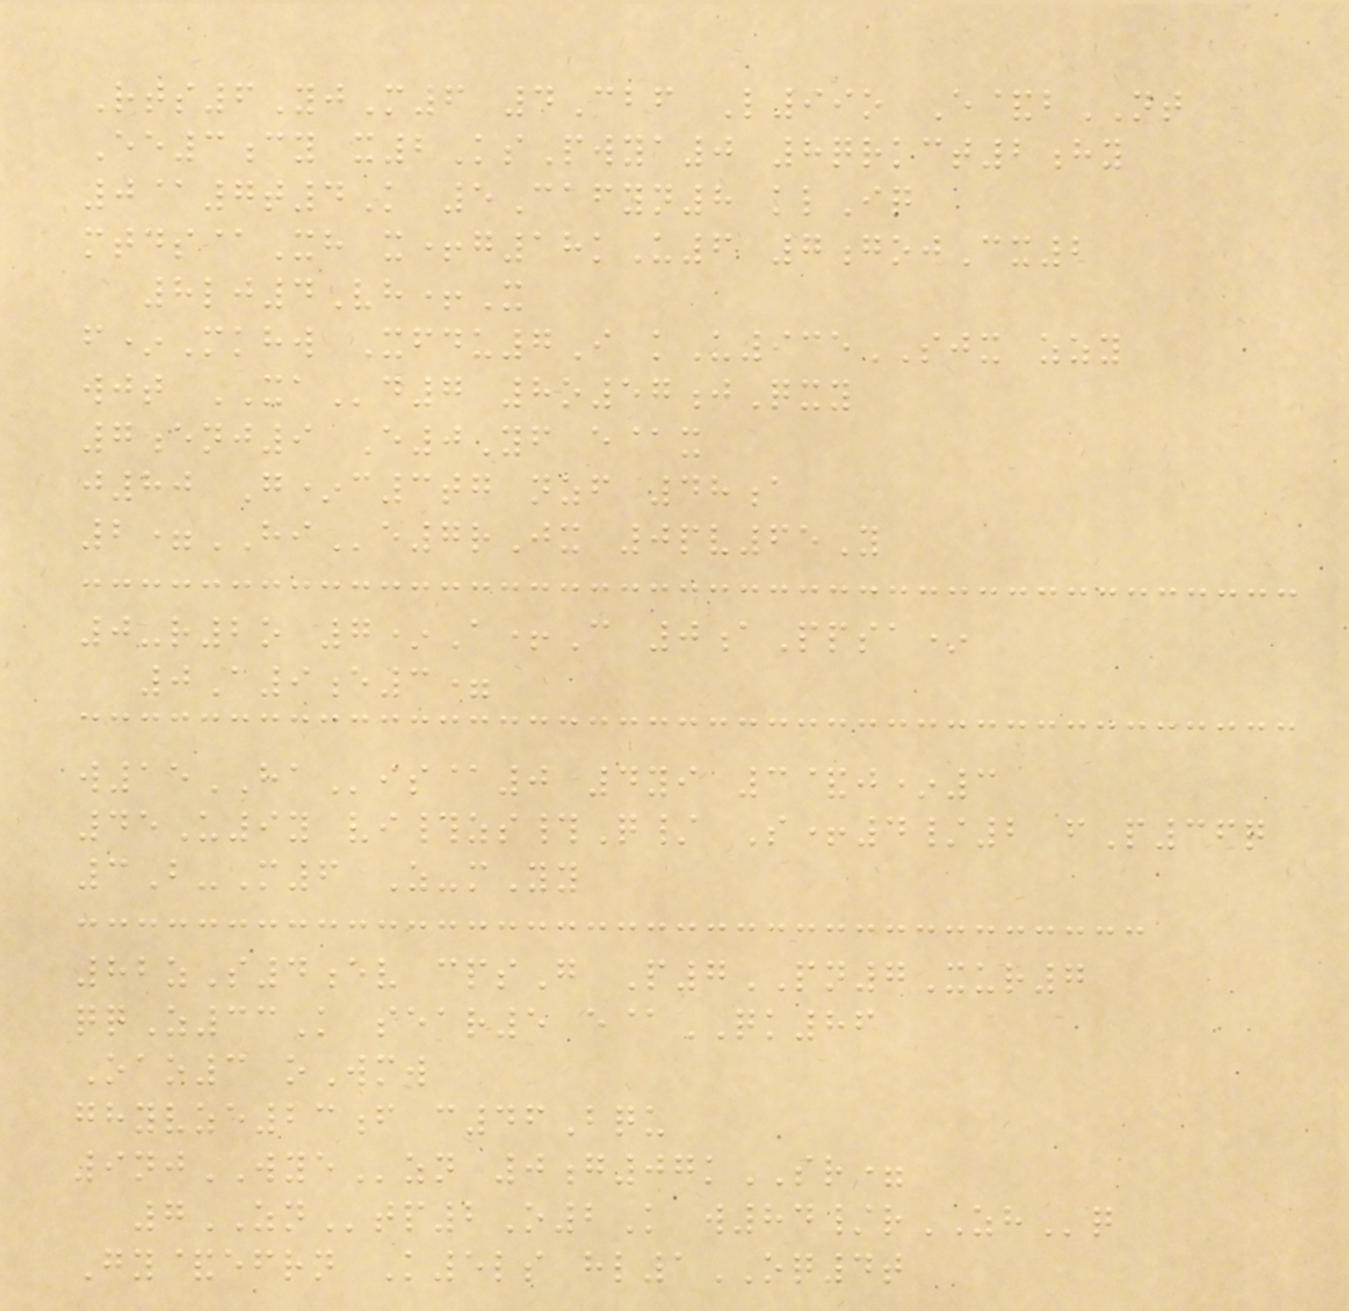Rts6YjM6 4Cbf L99o E&bNT
Ee3cy x2KsPwya0 8qrkct2hy
0@7t4K 5Cafyn8 klIq
mtds@Xh x+g18kU6 7gojCx2
8lj4Vh+X
f*Mkhw Xfdu7I kU935SJX zzy
wjt XAd7 8o57jQxy
7enj9 E0Yf e@x
j80 G*c3tg nzf 48a
2=HIe7rJx 0pv65Y
0-r2o 7*A+C 0aPpsa*
0A9e3=
w15HAis@0 4yi 3&j*3
45U9y vi#zs#Q/ S+4/2 fP36q
3B-M6 Z-mYy
82zS4ev cpsG P7PN7Xur7
qqZ33K sear5 e@QK86
Oao3 oWmw
ghyvze23f c46Bqu
9njWYEzn 0g07kSR=
7ZNtp2O2K w84/rZHq
Gy&efrn K5ls hl1OQ4t
